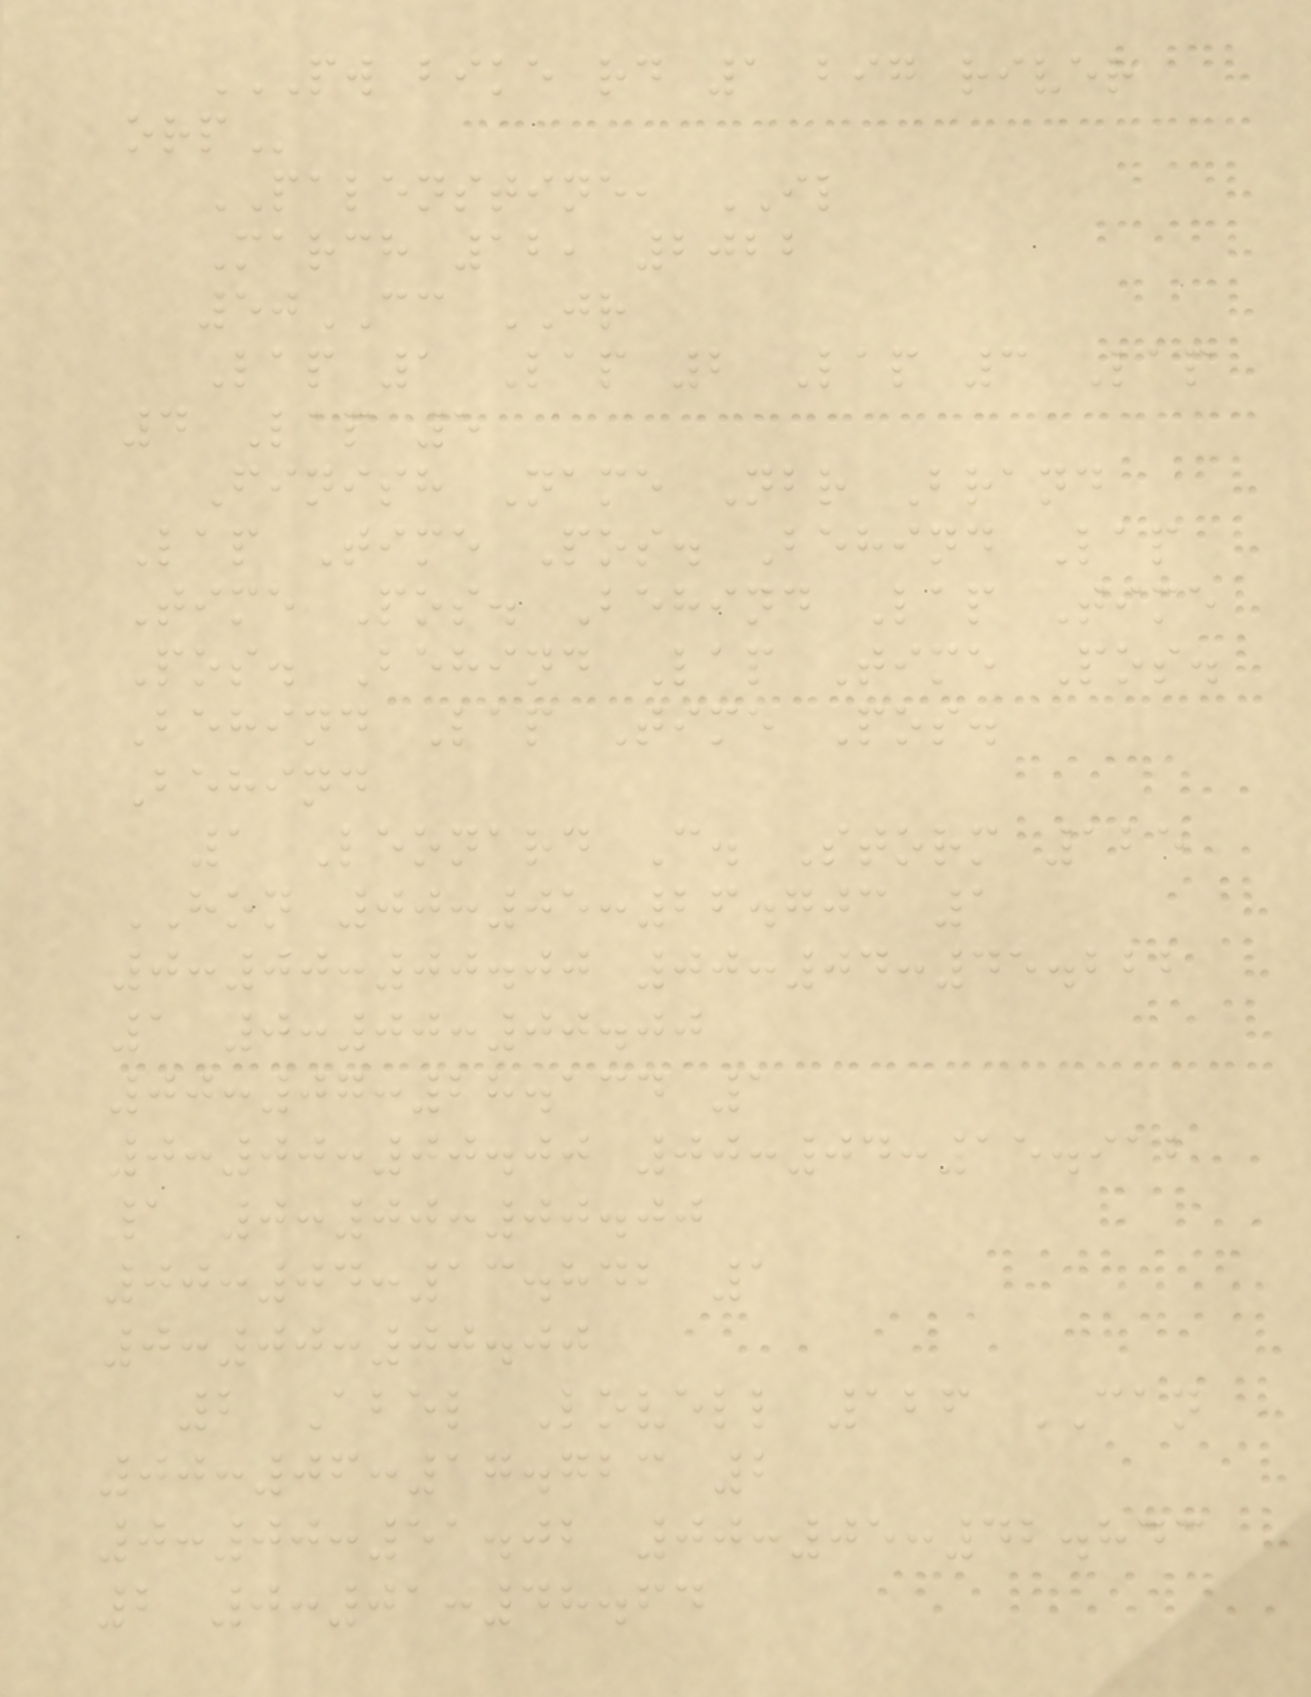PW BIKE RD 1 BIG RIVER
ORP
PALENSTINE, IL
March 12, 2022
50CC JR
Lap 1 Lap 2 Lap 3 Lap
4 Lap 5
Finish Name Nbr Brand
Lap Time Pos. Behind Lap
Time Pos. Behind Lap Time
Pos. Behind Lap Time Pos.
Behind Lap Time Pos.
Behind
1 Leonard C. Storm 125
HON 00:05:26.703 1
0:00:00.00 00:04:45.222
1 0:00:00.00
00:07:28.134 1
0:00:00.00 00:04:15.912
1 0:00:00.00
00:04:13.842 1
0:00:00.00
2 Abel Lovell 126 CAN
00:06:17.723 2
0:00:51.02 00:05:42.843
2 0:01:48.64
